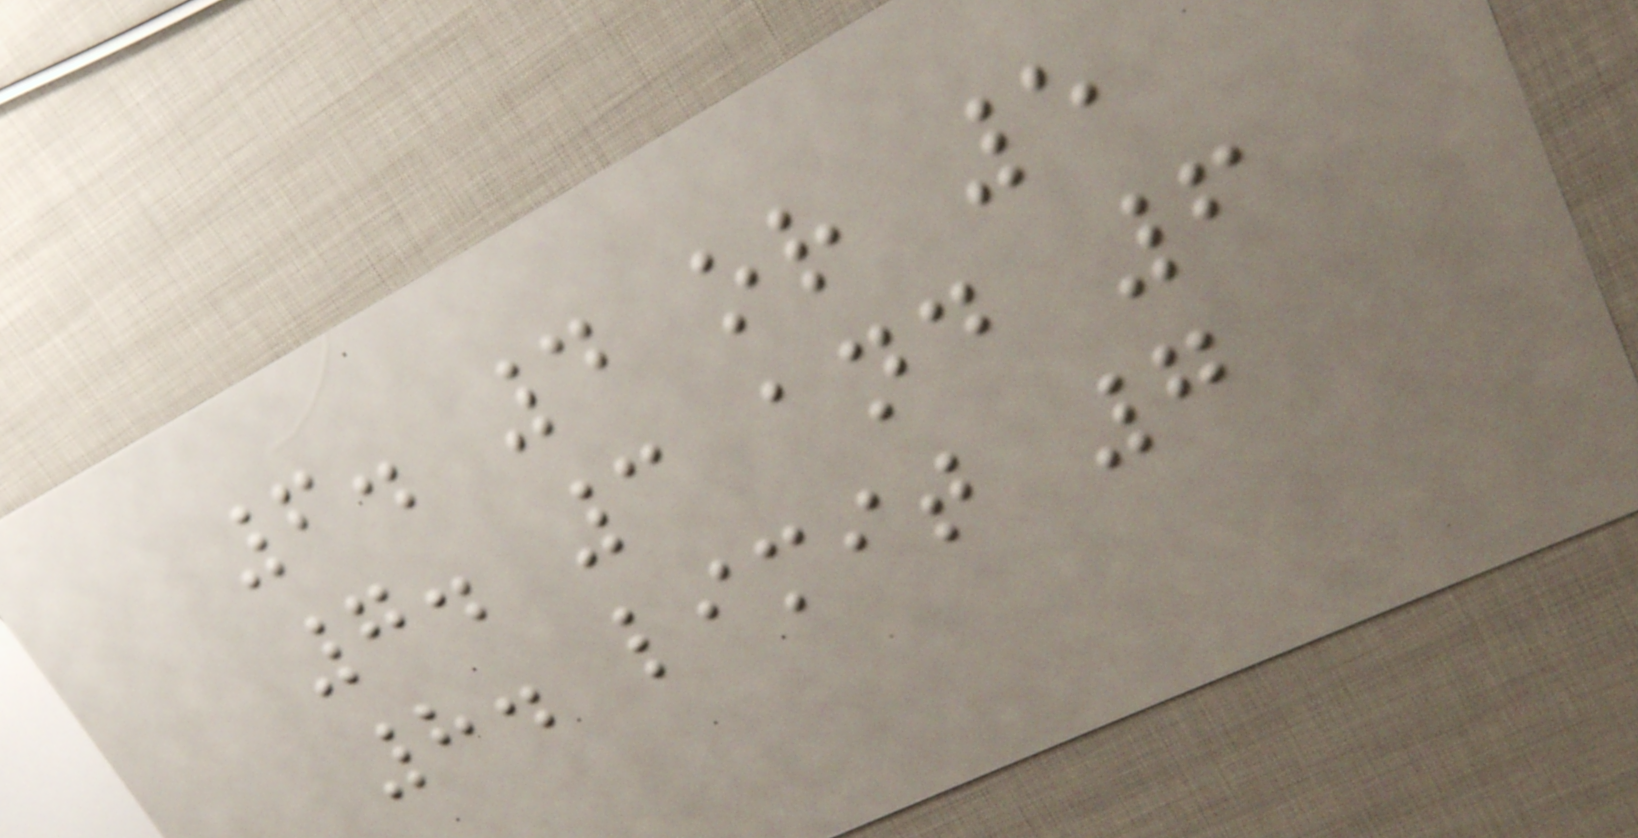6. 4 or 5
7. 3 and 6
8. limit 7
